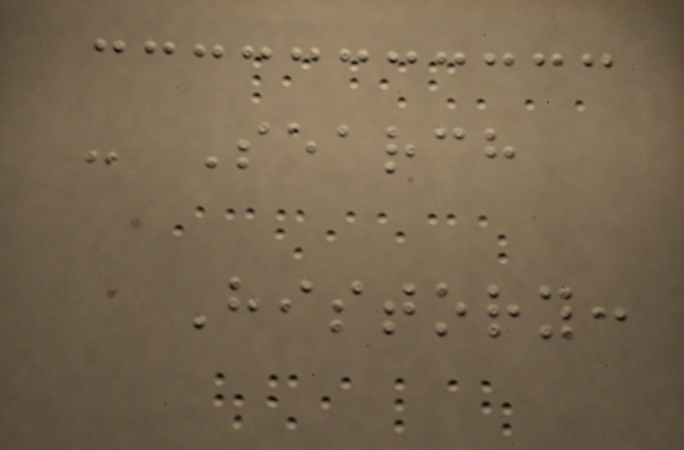- Search
History:
